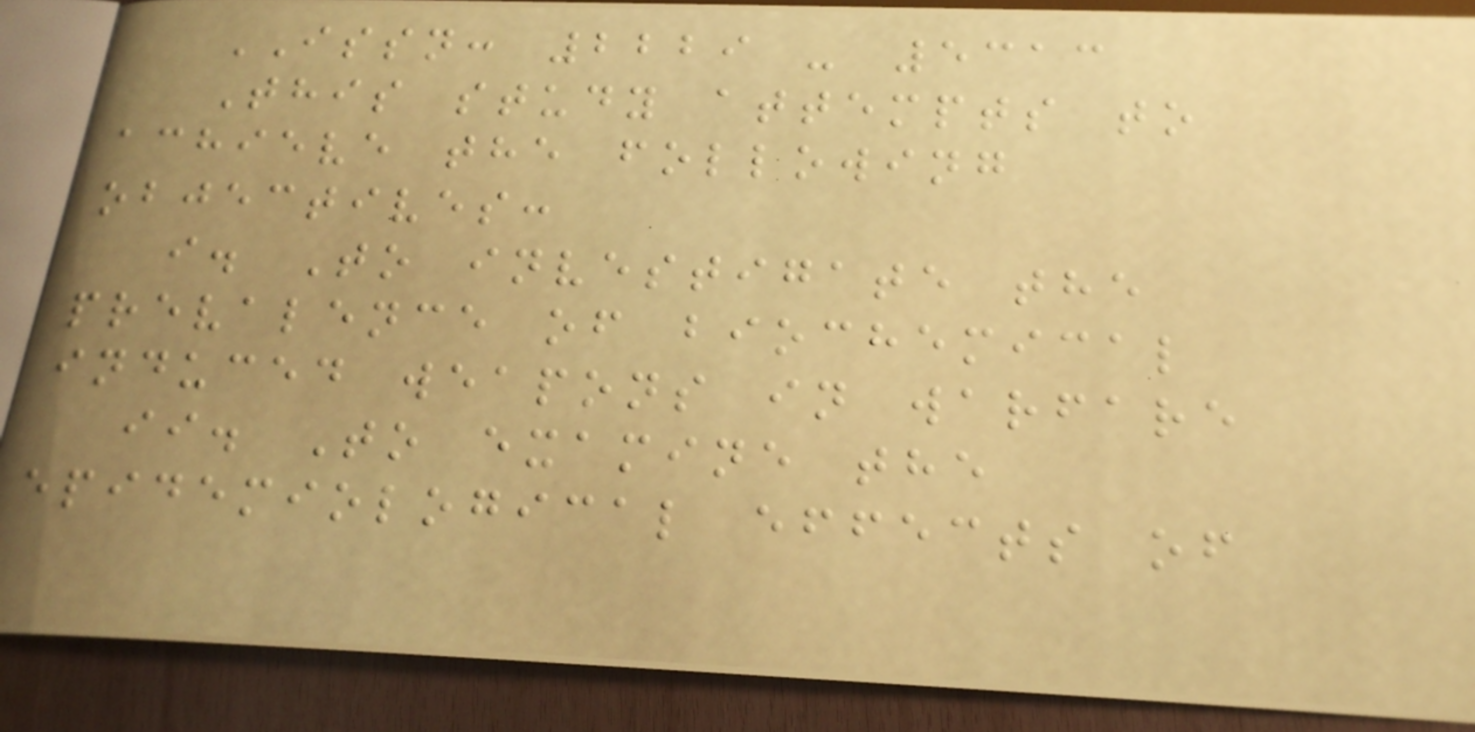ISSN: 2229 - 5313
This study attempts to
achieve the following
objectives:
i. To investigate the
prevalence of biochemical
induced weapons in warfare
ii. To examine the
epidemiological effects of
